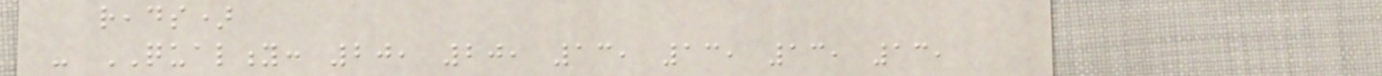reads)
- QUALITY: 20, 20, 13, 13, 13, 13,
